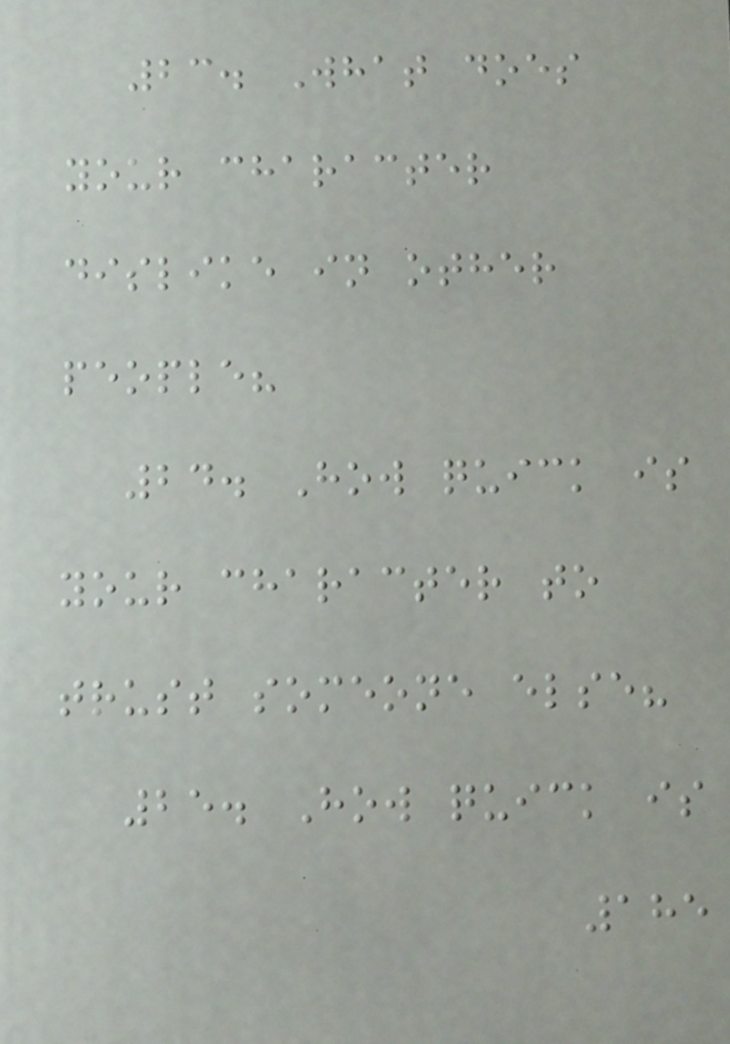23. What does
your character
dislike in other
people?
24. How quick is
your character to
trust someone else?
25. How quick is
185
